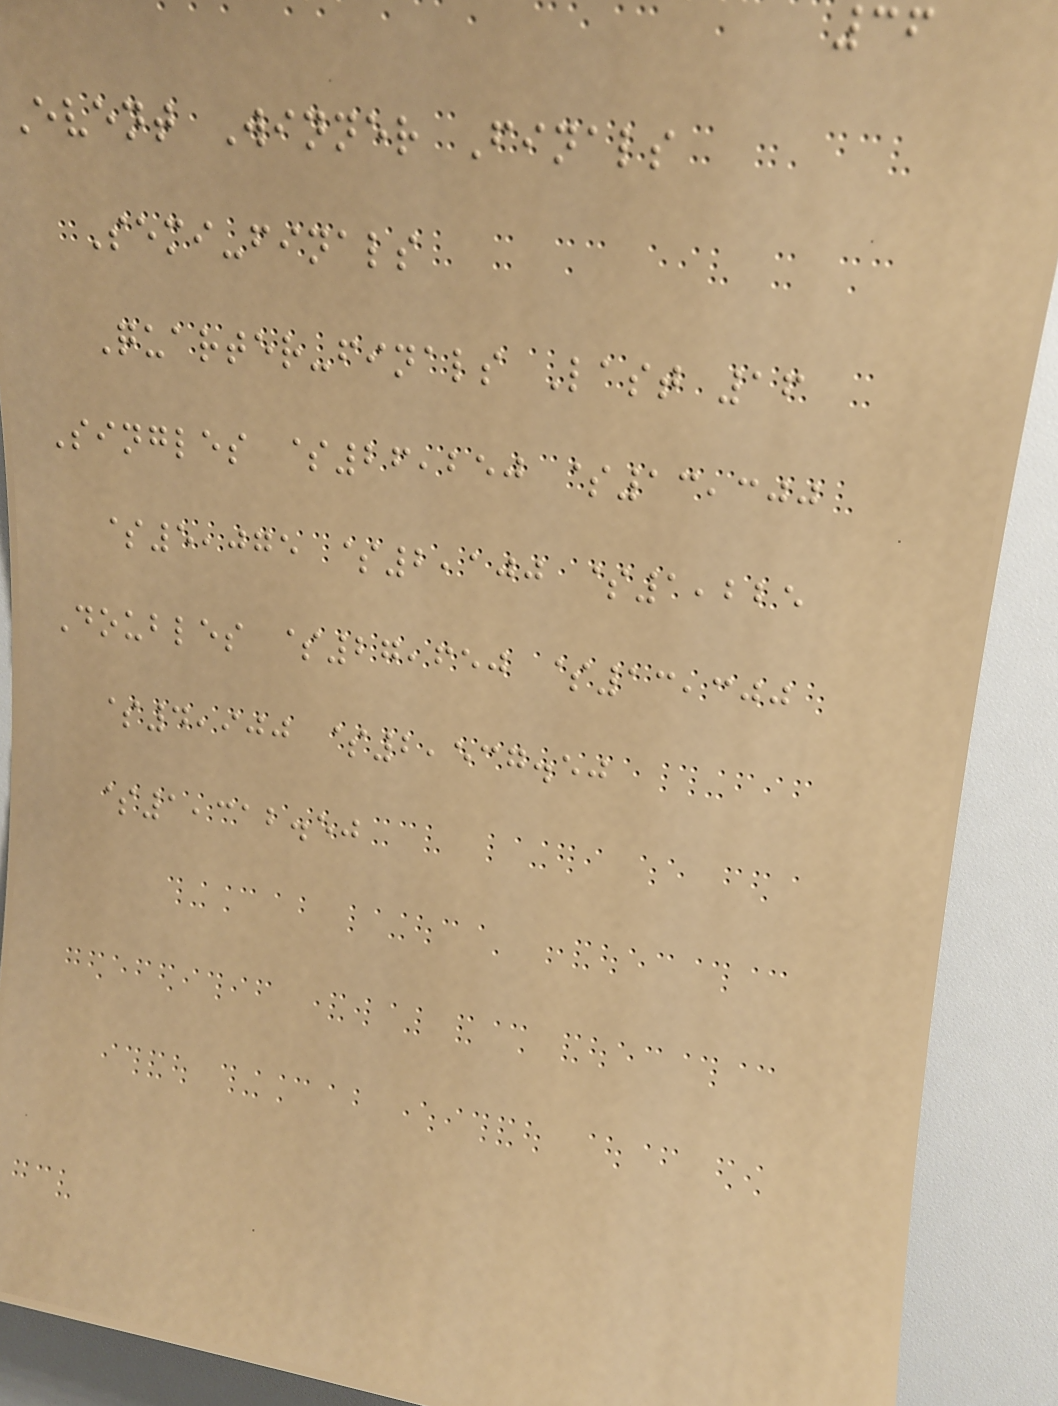36
Event Winner Finals
Semi-finals
Quarter-finals Last 16
Singles $26,250 $13,300
$5,075 $2,100 $1,225
Doubles $27,650 $13,300
$4,900 $2,537.50
$1,312.50
